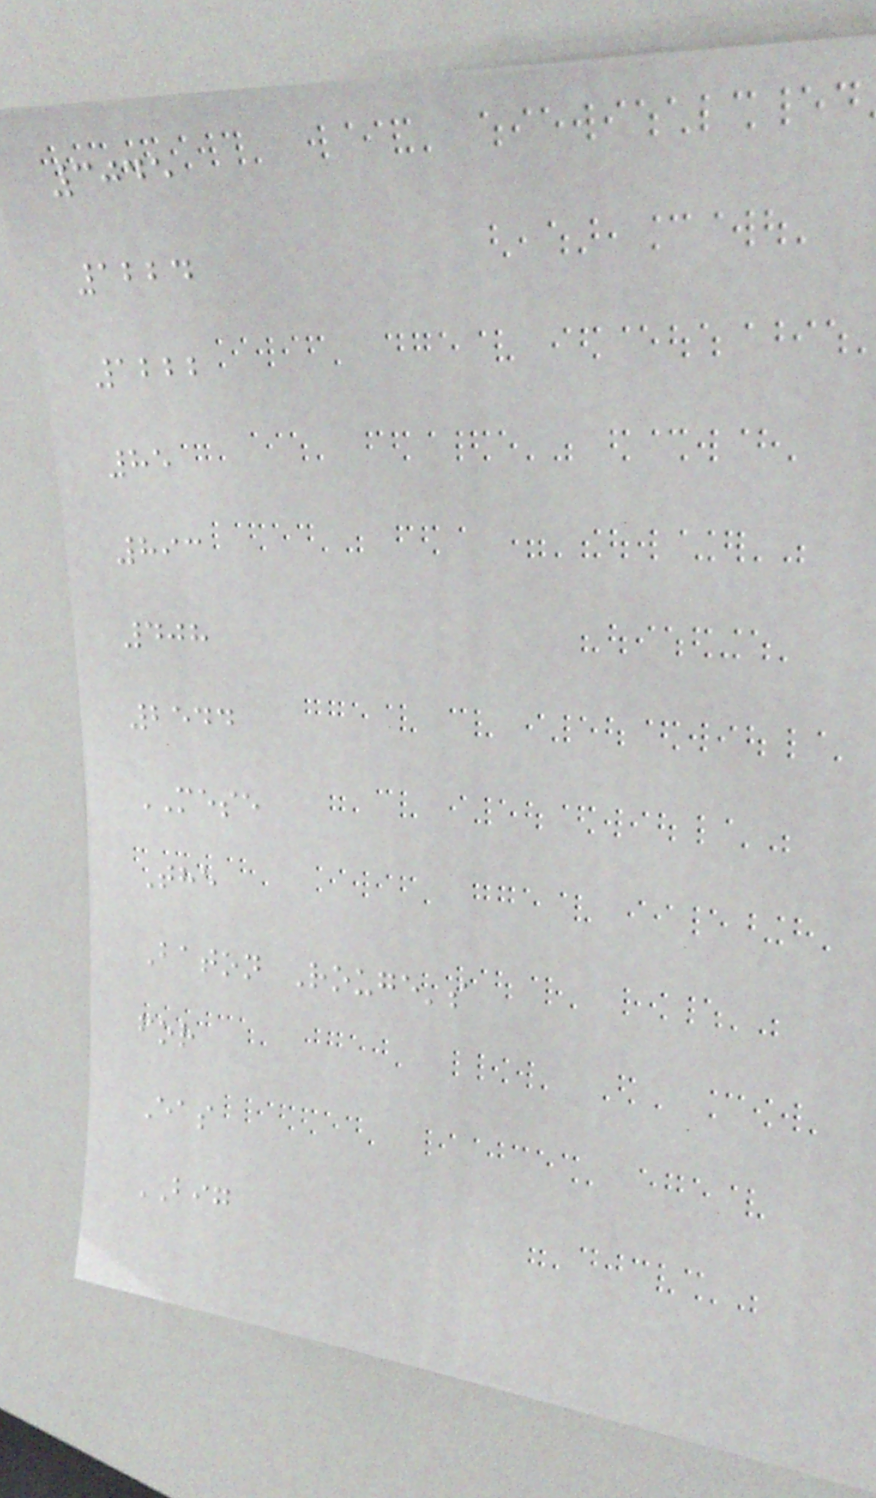3045
1224
1222
85
893
408
2544
MESE
The
Baton Rouge's
for
Eas
BIG
